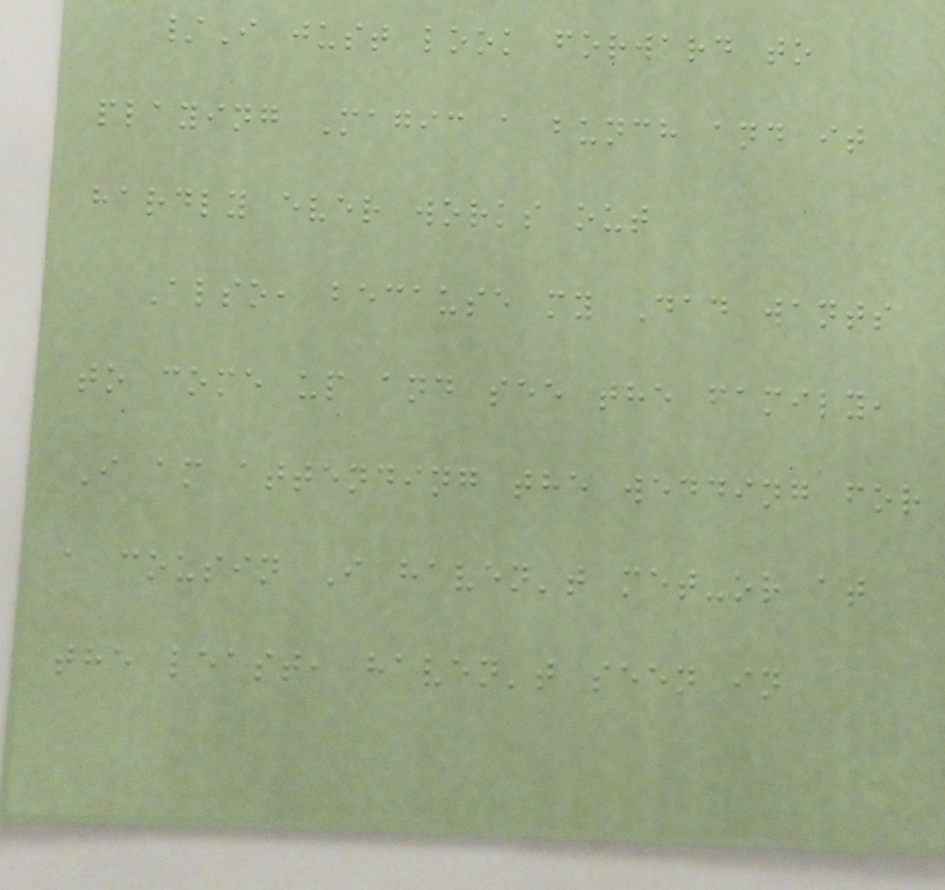/I just look forward to
playing Magic a bunch and it
hardly ever works out
Also, because my Dad wants
to come up and see the family,
I am attending the wedding for
a cousin I haven't met-or at
the least, haven't seen in
